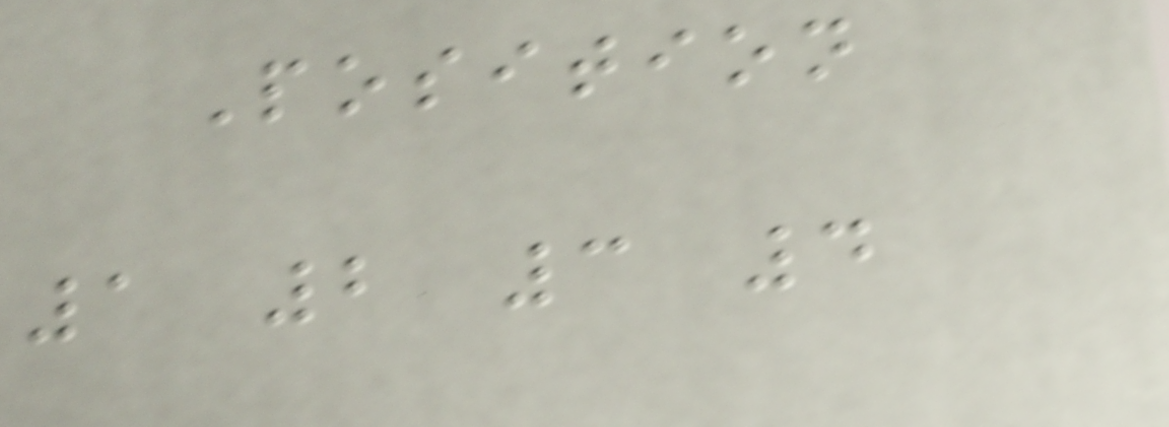Position
1 2 3 4
